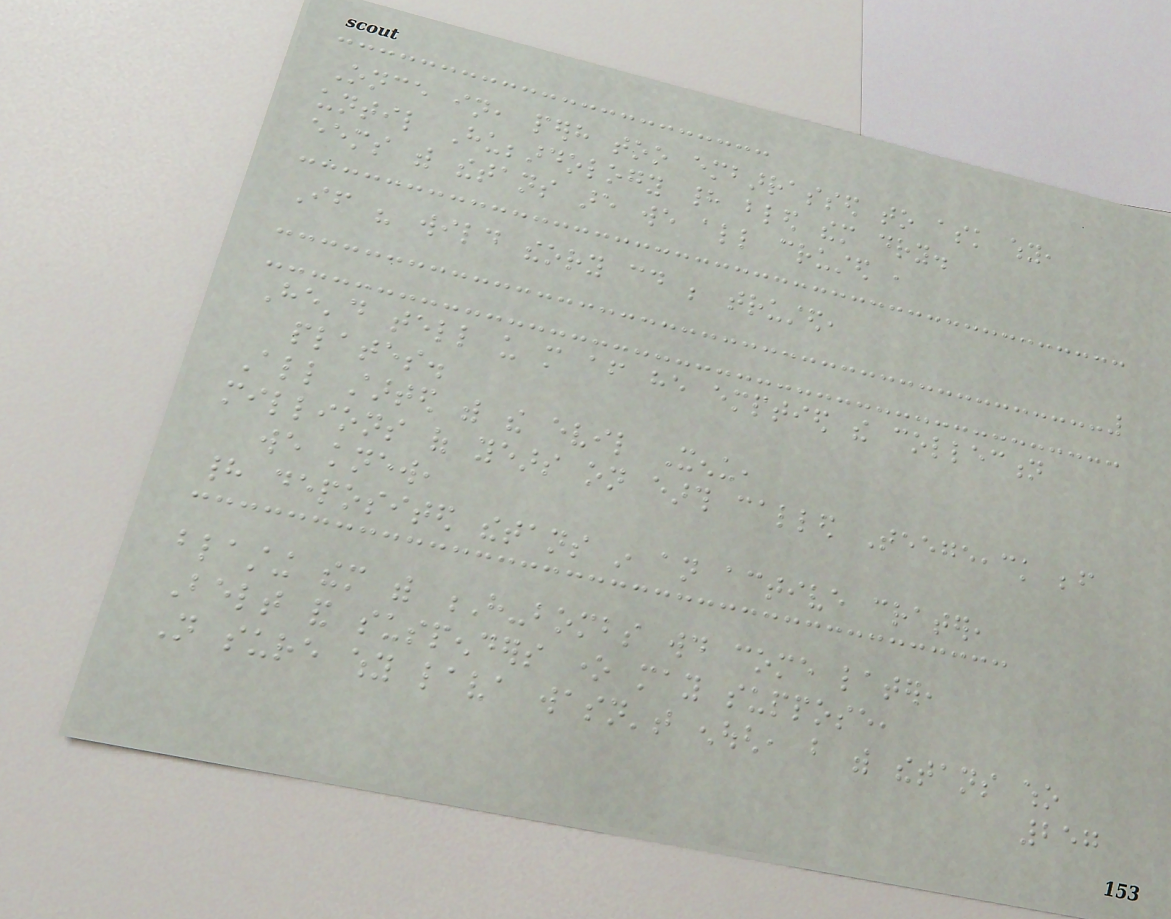Once in, perhaps too embarrassed to ask why,
until Hubbardology had bled them dry.
eems with thetans are we all crusted ,
If his wild theory could be trusted,
He'd tell us more after he emptied the collection
plates.
All started with the evil Xenu,
millions of years on earth called Teegeeack before
we knew,
had deposited thetans in an active crater,
blasting them with H-bombs would come later,
Belt and suspenders one may suppose,
Not sure why lava wasn't enough, but with thetans who
257
